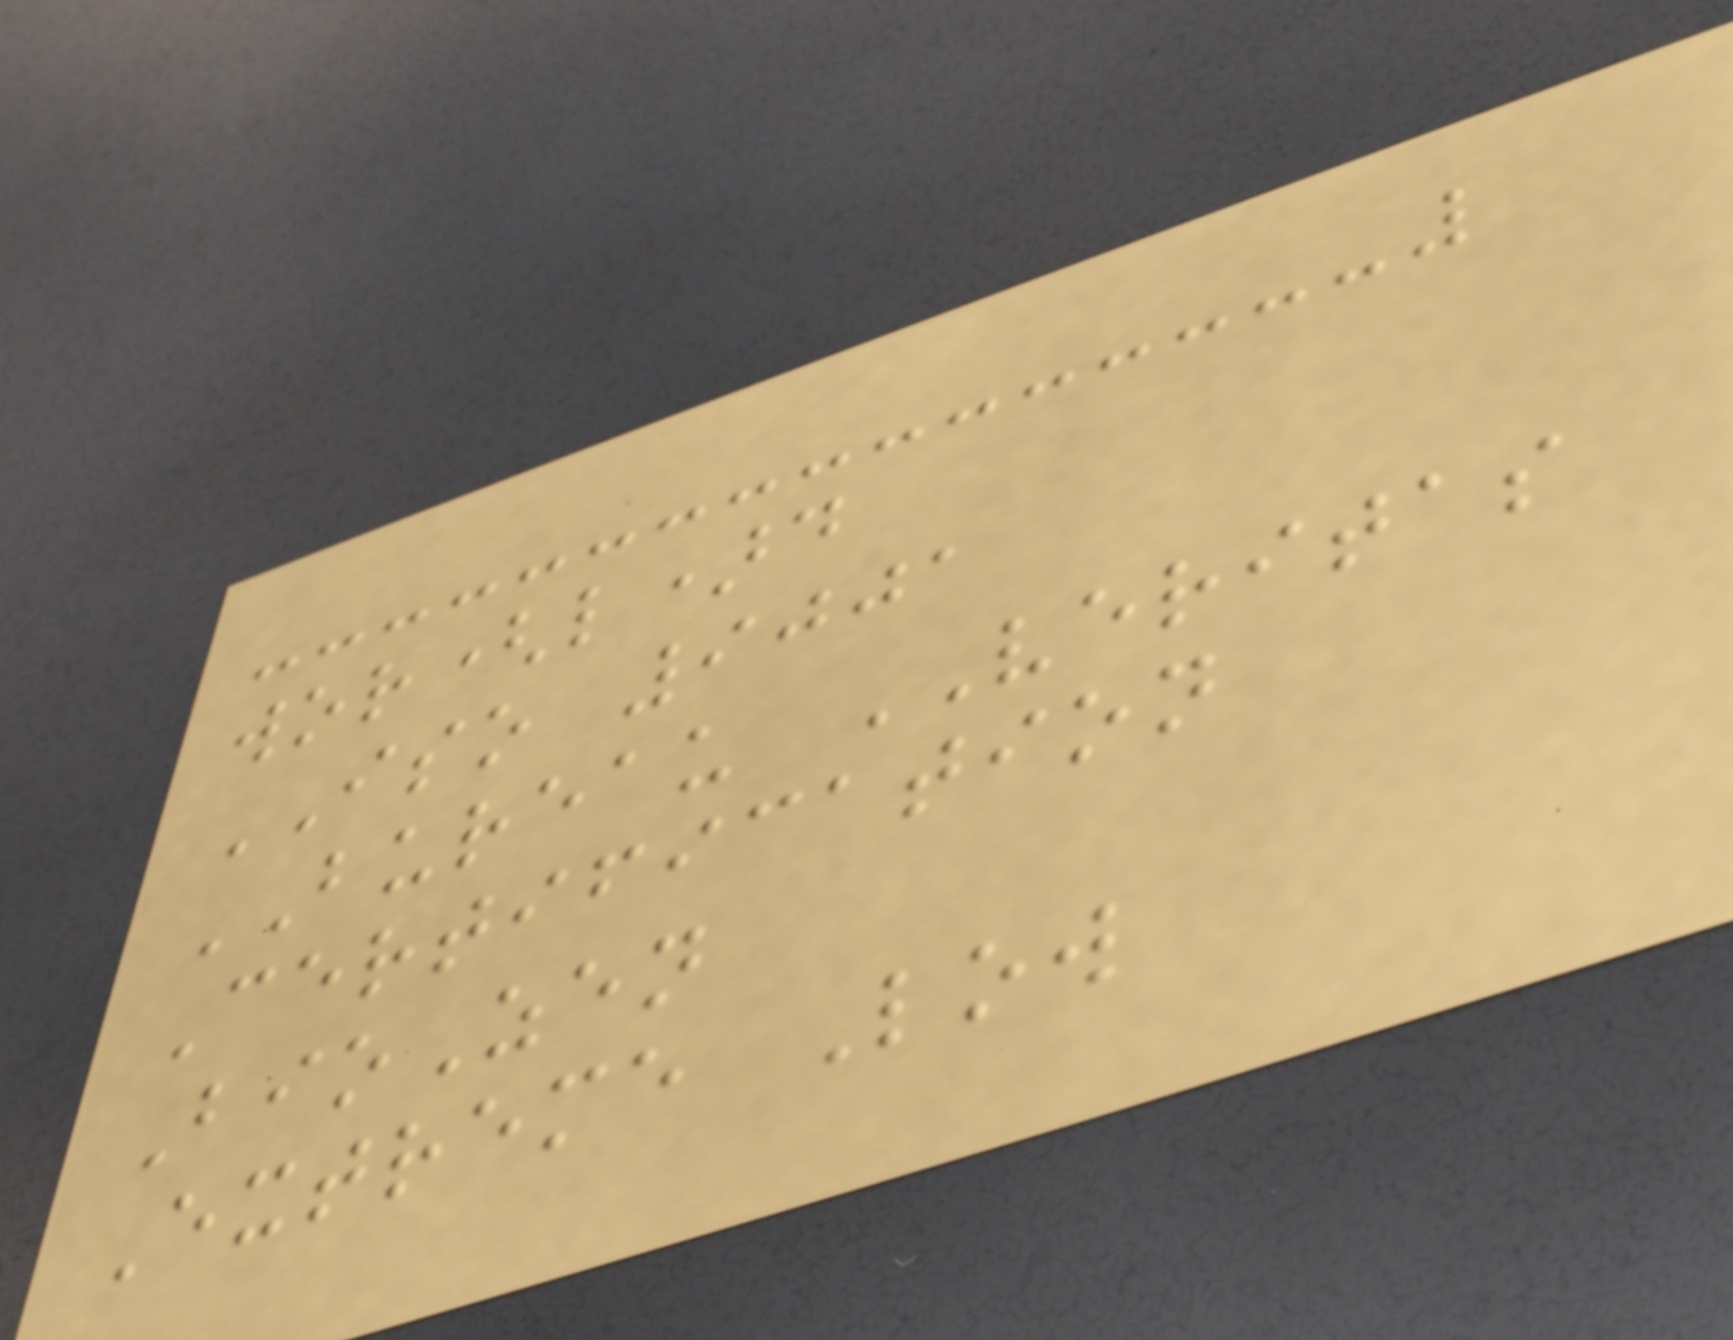wor(l)d
ISO 9001
BUREAU VERITAS
Certification
BioZen
Extreme Low
